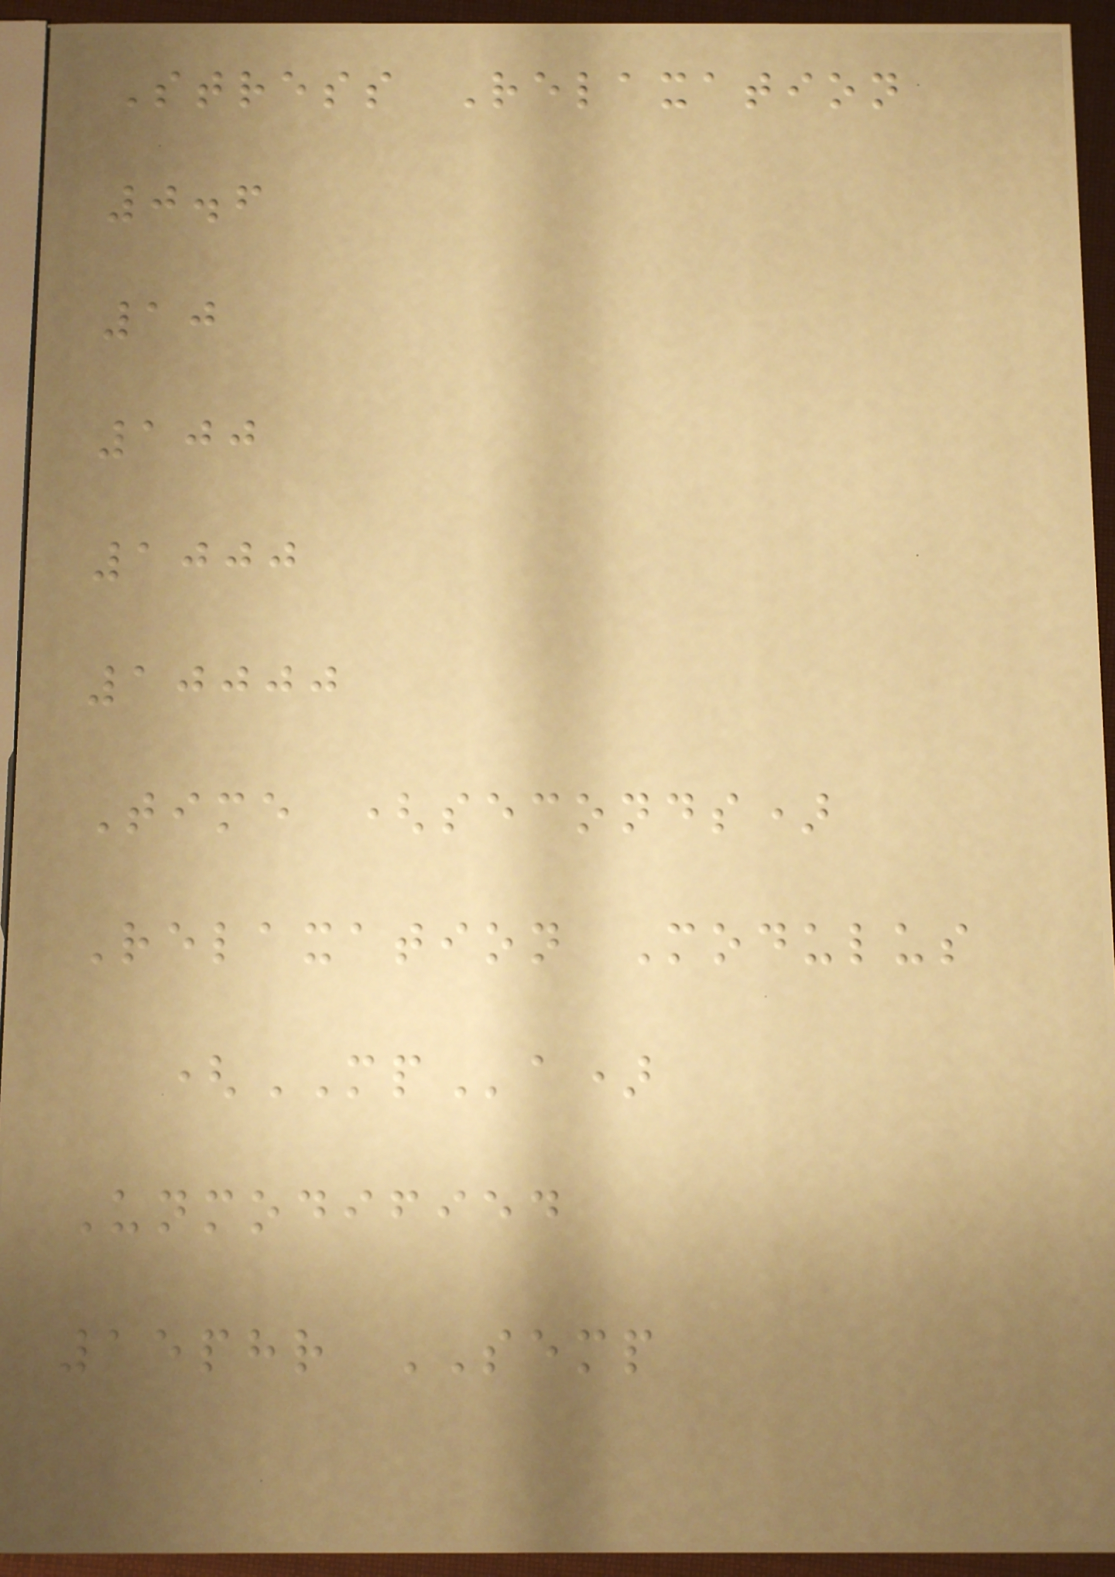Stress Relaxation
0.6
10
100
1000
10000
Time (seconds)
Relaxation Modulus
(MPa)
Unmodified
15phr SEMP
